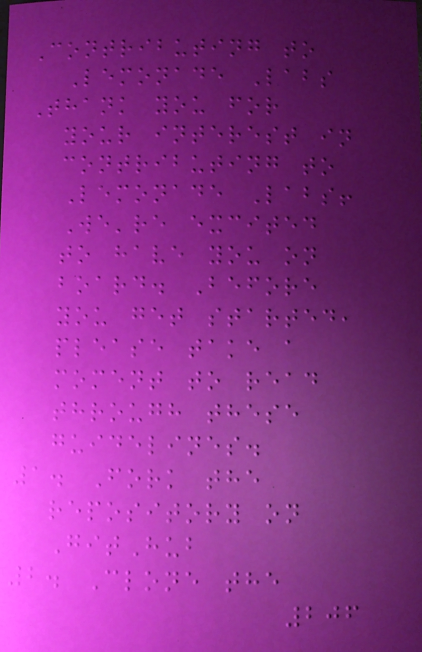Contributing to
Lemonade Labs
Thank you for
your interest in
contributing to
Lemonade Labs!
We're excited
to have you on
board. Before
you get started,
please take a
moment to read
through these
guidelines.
1. Fork the
repository on
GitHub
2. Clone the
206
